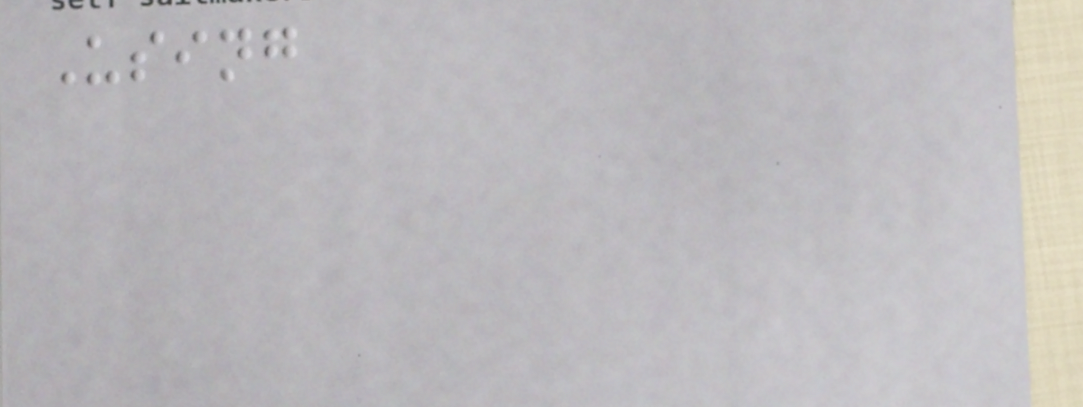Using
